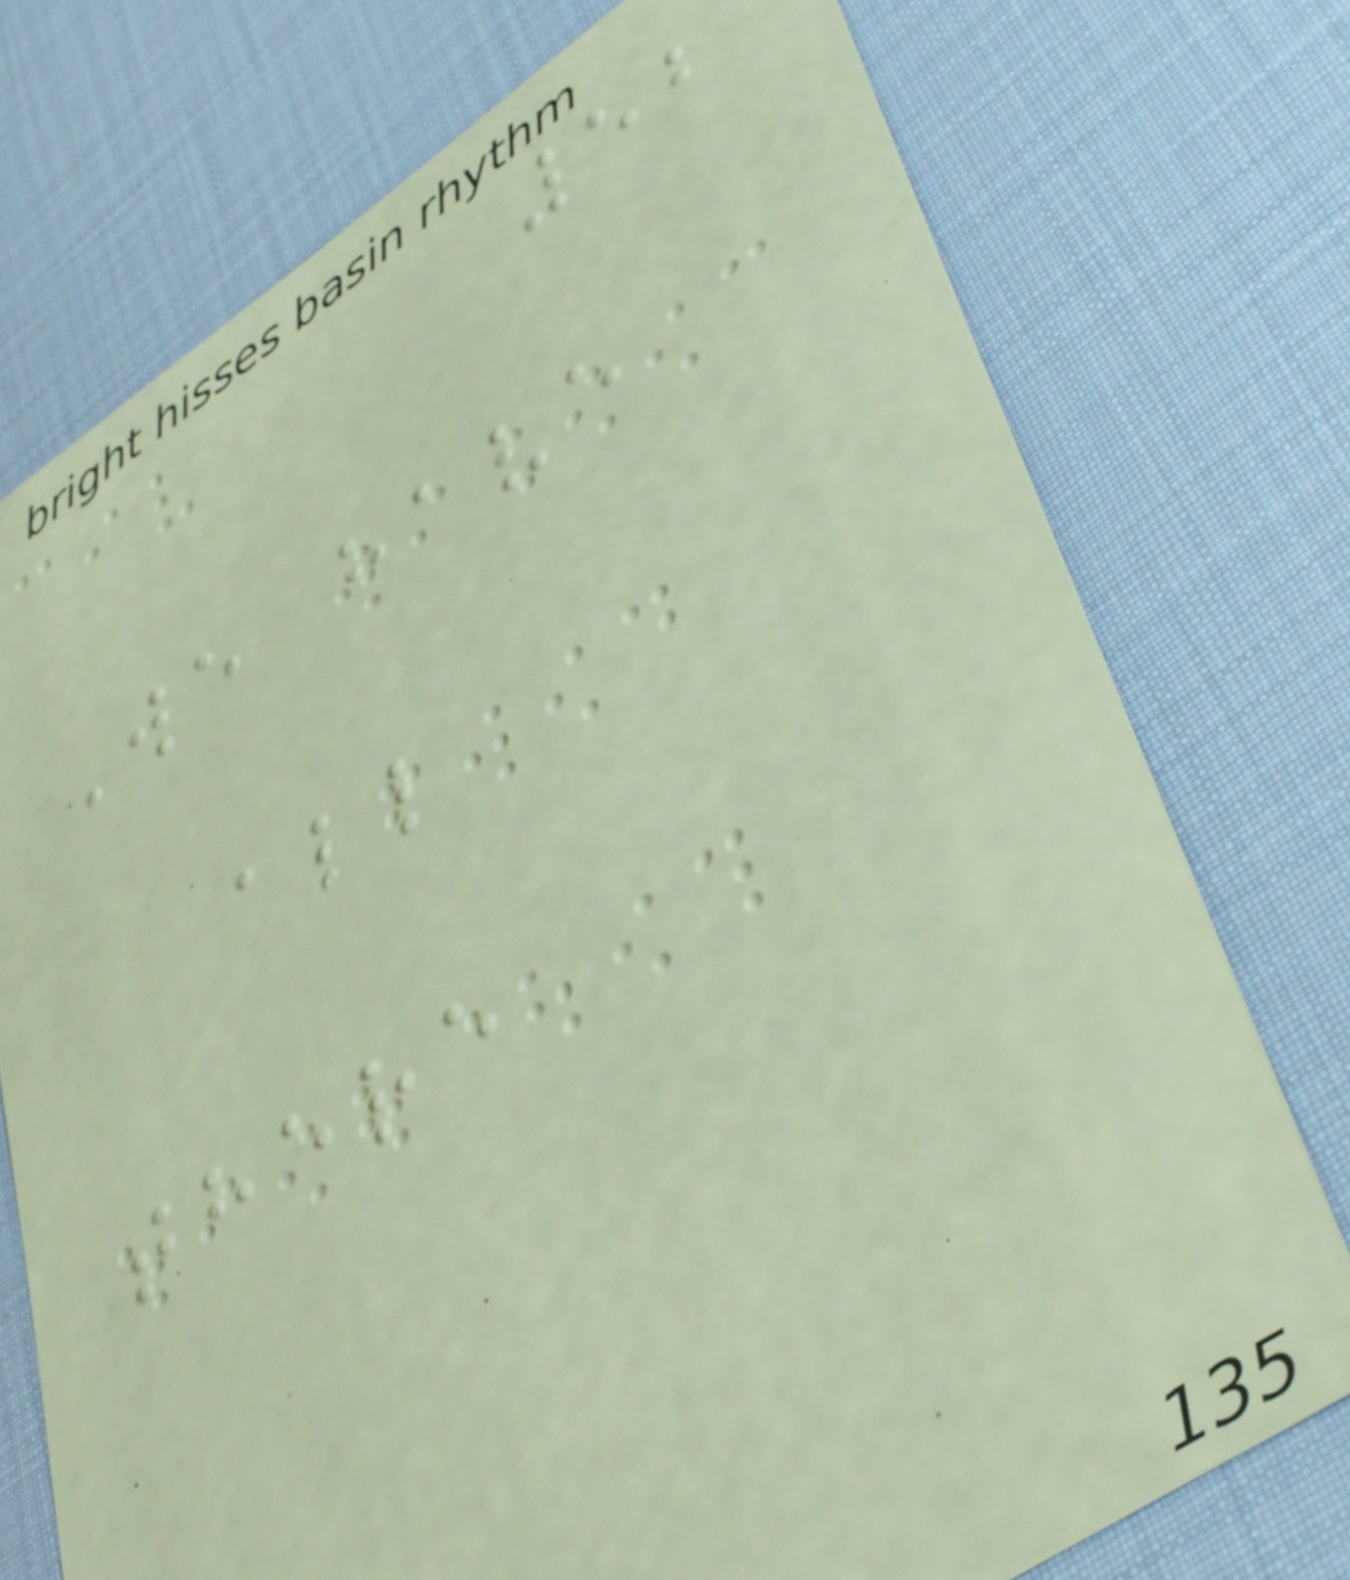52
We have
all
there
